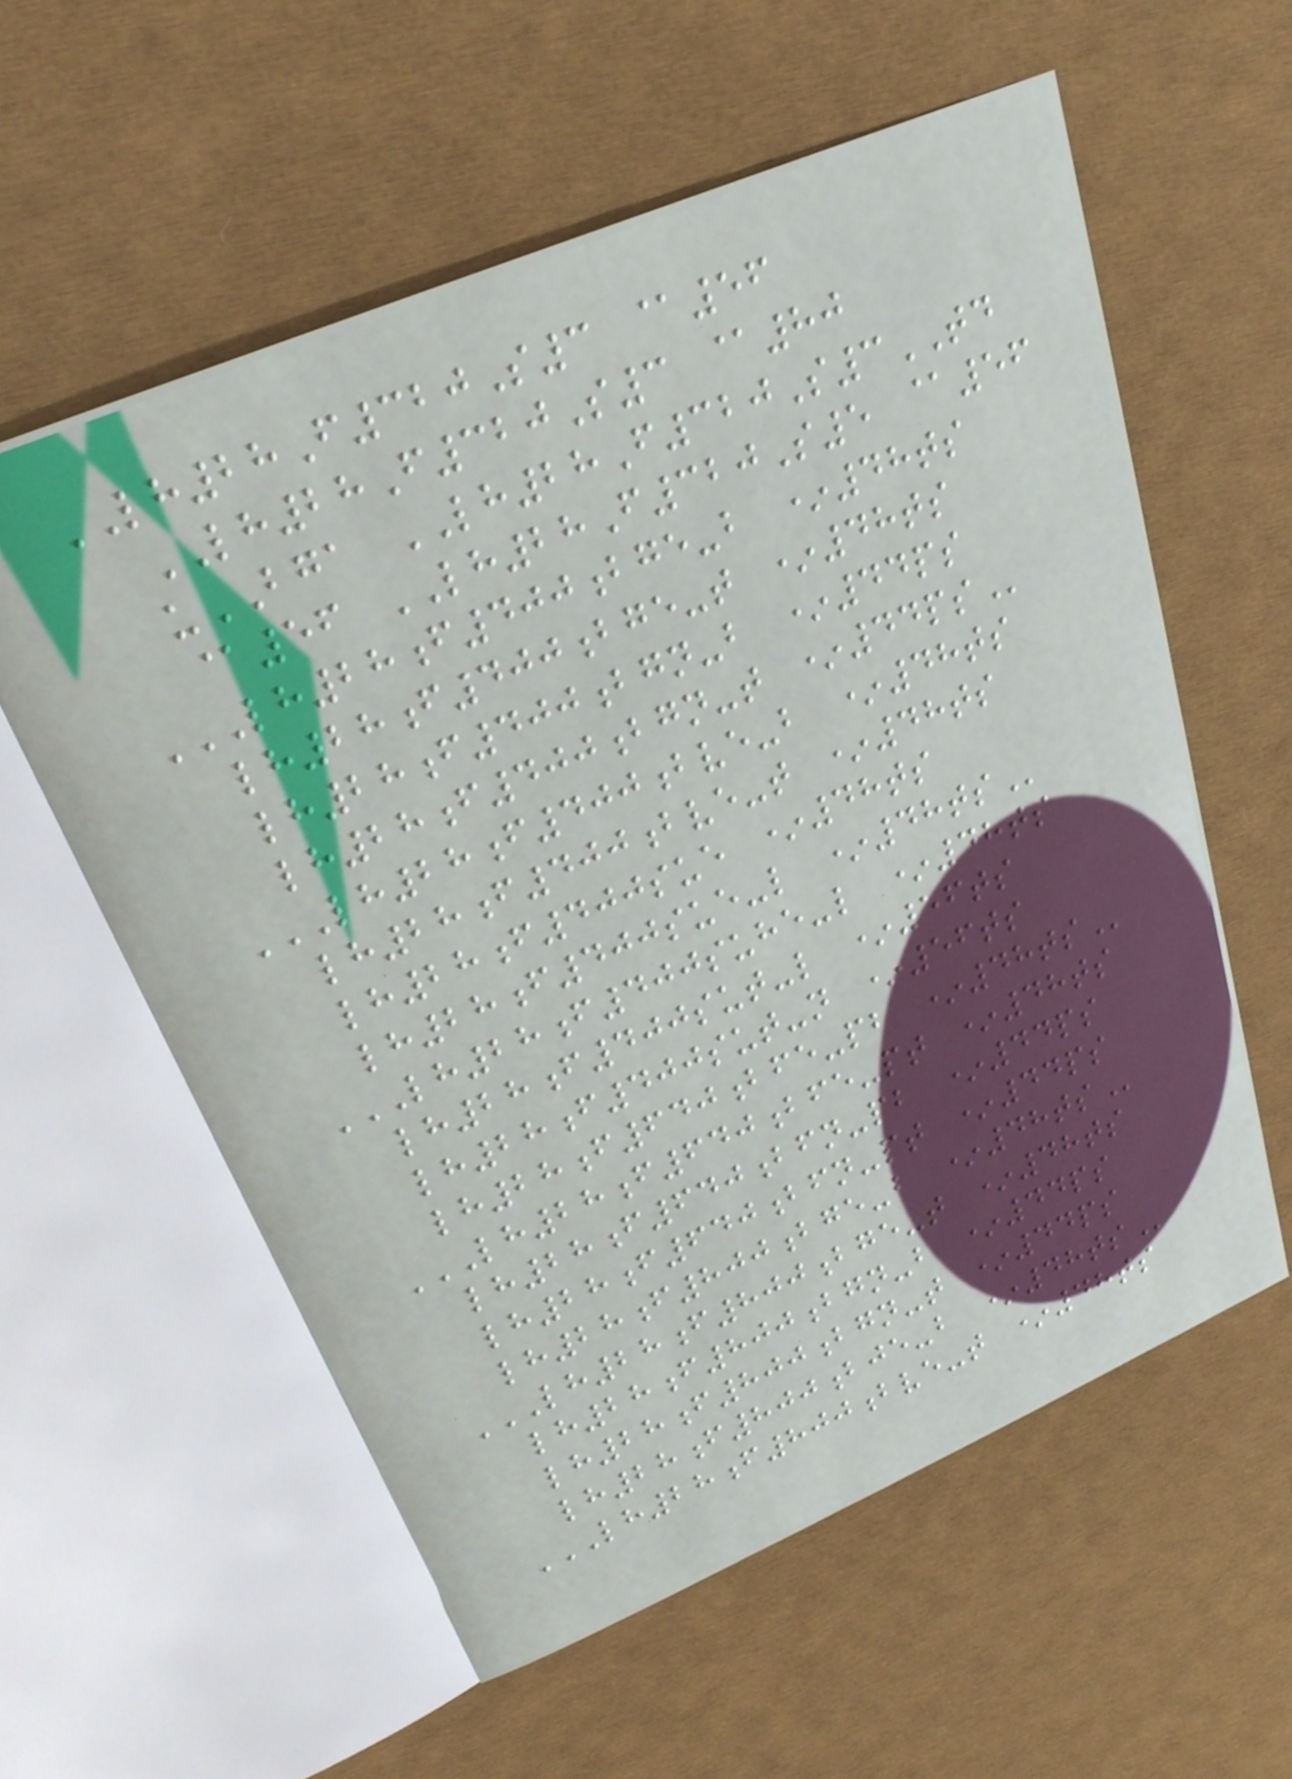LH28F320S3 @56
LH28F320S3 @80
uBGA LH28F320S3TD
@56 LH28F320S5 @56
LH28F400BGE-B *48TS
LH28F400BGE-T *48TS
LH28F400BGN-B *44PS
LH28F400BGN-T *44PS
LH28F400BVE-B *48TS
LH28F400BVE-T *48TS
LH28F400SUE *48TS
LH28F400SUE-L *48TS
LH28F400SUHE-L *48TS
LH28F400SUT-L *56TS
LH28F400SUT-N *56TS
LH28F640BFE-PB *48TS
LH28F640BFE-PT *48TS
LH28F640BFN-PB *44PS
LH28F640BFN-PT *44PS
LH28F800BGE-B *48TS
LH28F800BGE-T *48TS
LH28F800BGN-B *44PS
LH28F800BGN-T *44PS
LH28F800BJE-B *48TS
LH28F800BVE-T *48TS
